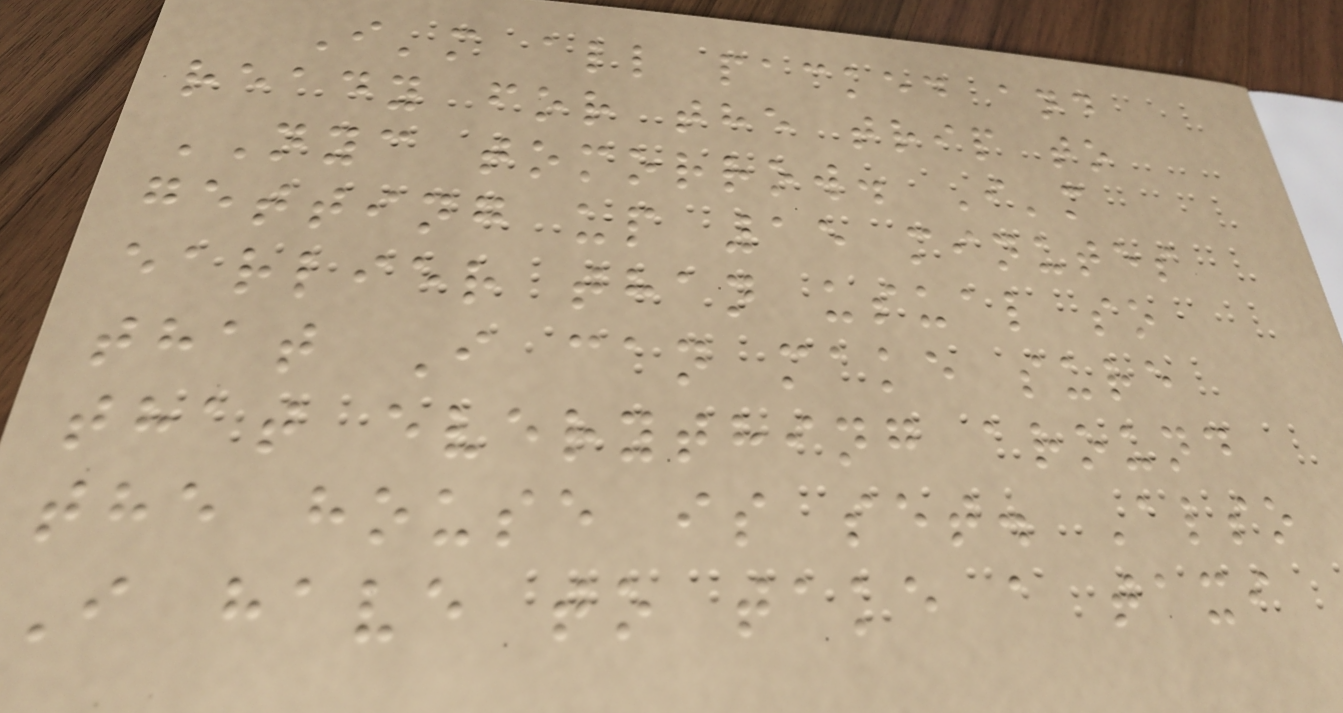I'm all packed and
ready for the trip to
NYC tomorrow. I'm
getting up 15 minutes
earlier than usual so
that I can make sure
that everything around
the house is set. Also
I have to take a taxi
